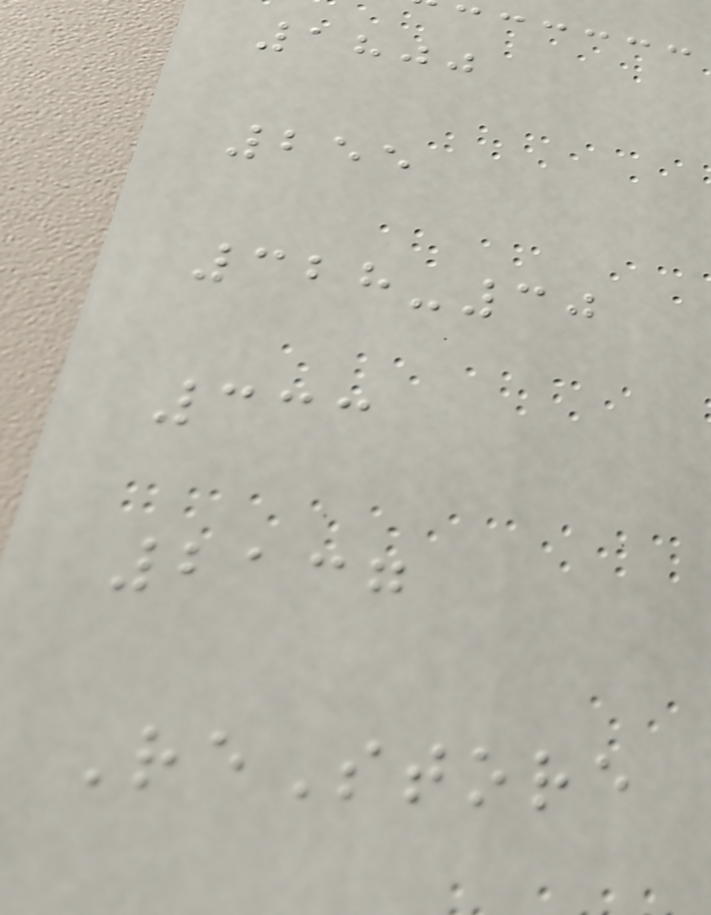1800
255
328-30
333
2137
ReStore
